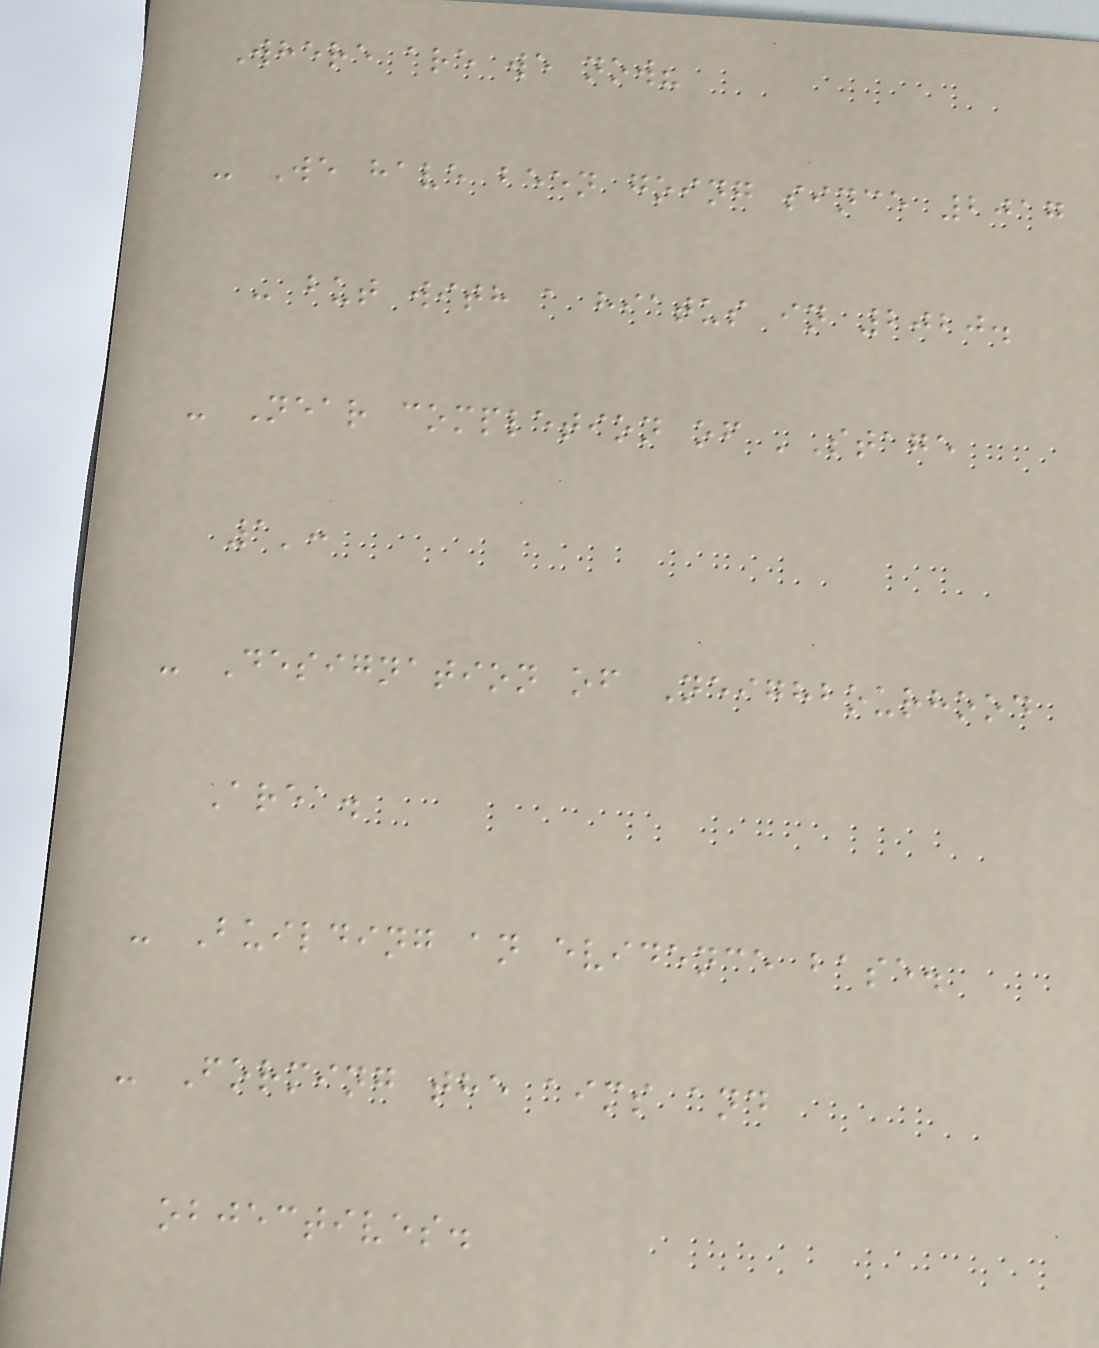Where are we now?
- We have been going since 2017
- but with a hiatus in 2020.
- Near completion of 'Stage
1':
- Designation of Neighbourhood
Area.
- Building an evidence base.
- Forming the aims and
objectives.
